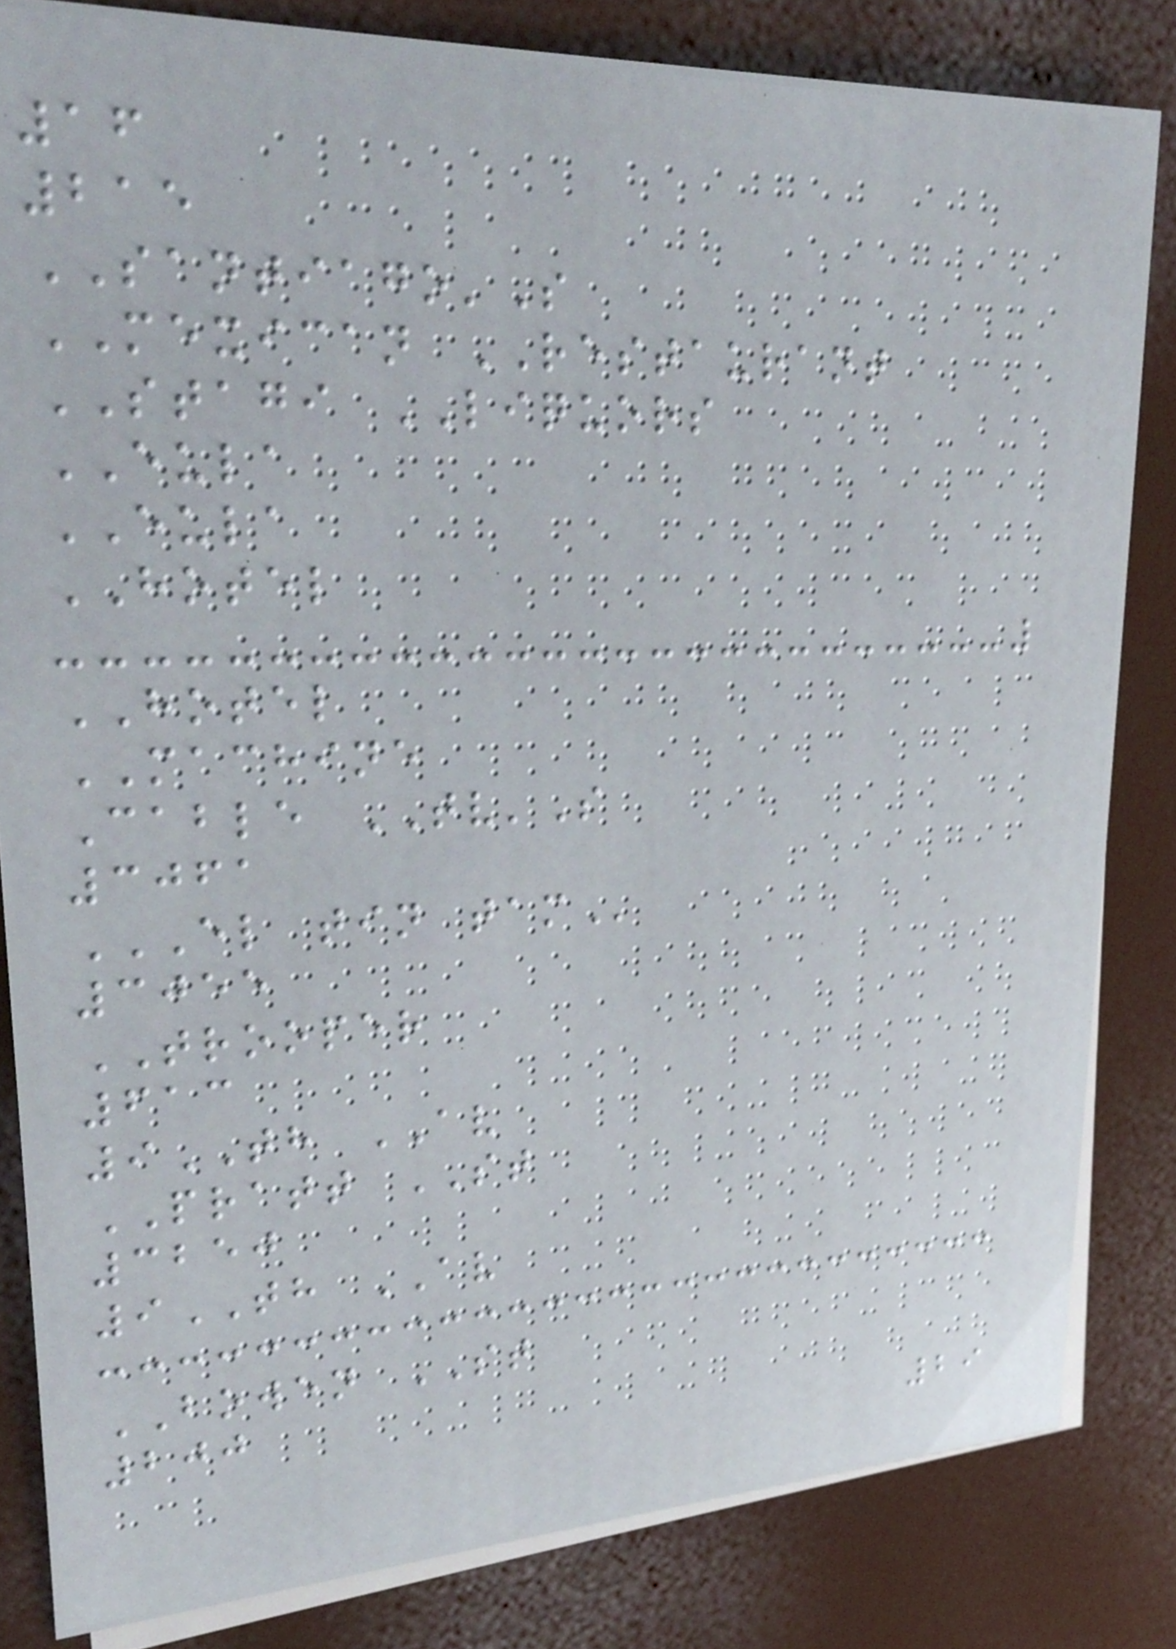16
215
SANTIAGO'S
MEXICAN RESTAURANT
STAGI LIQUORS
EULA
EULA
HOTEL
HOTEL
MACHINE
Cable TV'S
3061
EL TIN TAM
3055
TROOPER
613
9TH AV
PRATT ST
3250
9TH AV
BOWEN ST
200
29
